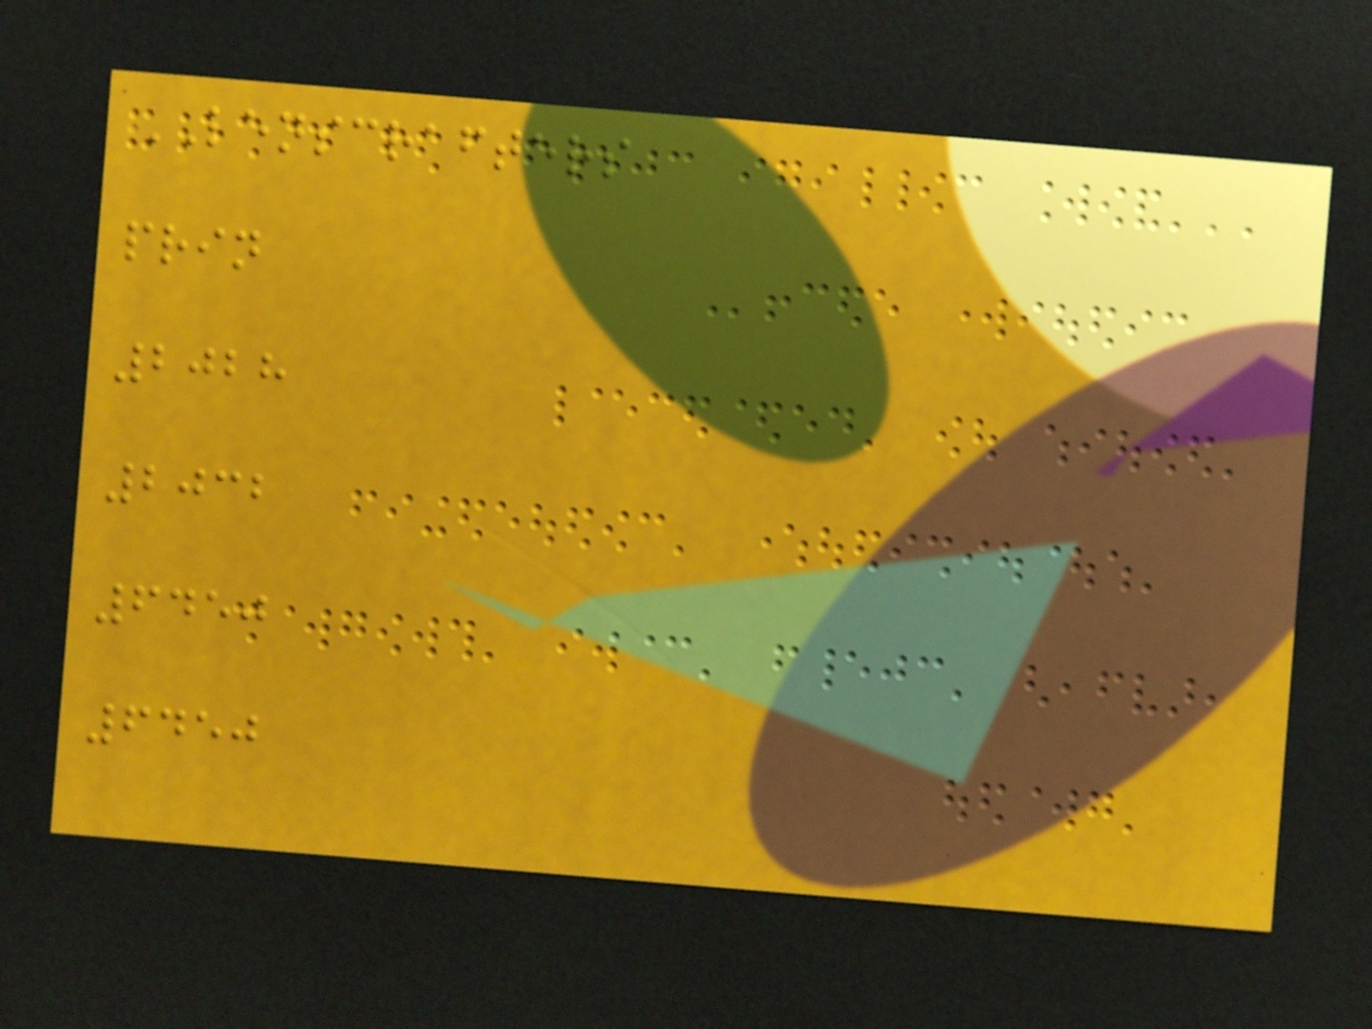LENSCRAFTERS
prin
2028
2032
6450
6450
